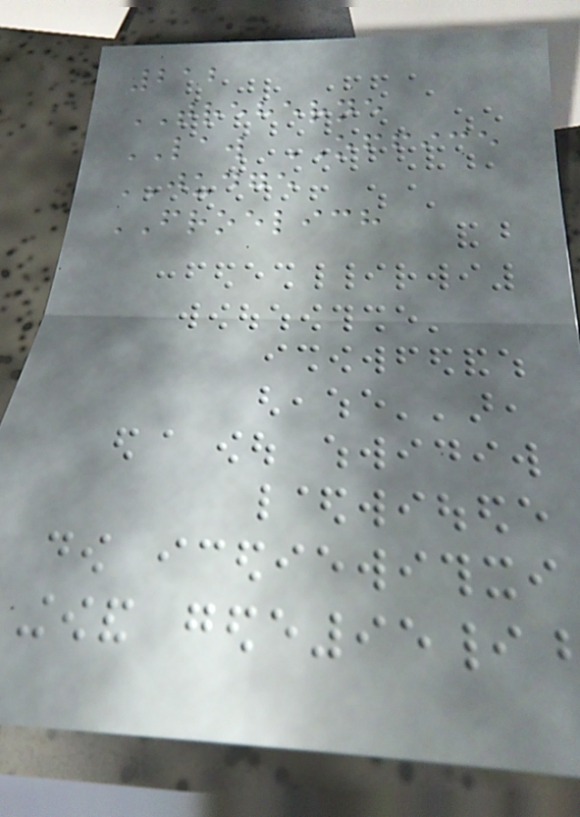212
TREHERNE
LAW OFFICE
JUDGE
FROELICH
